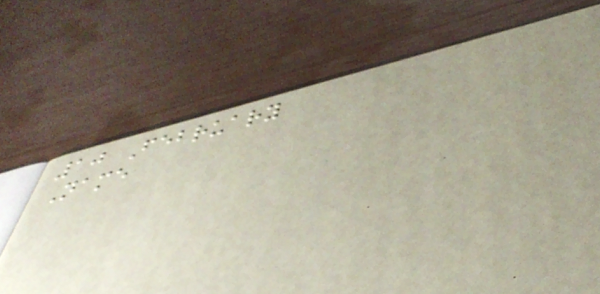10 February
Name
